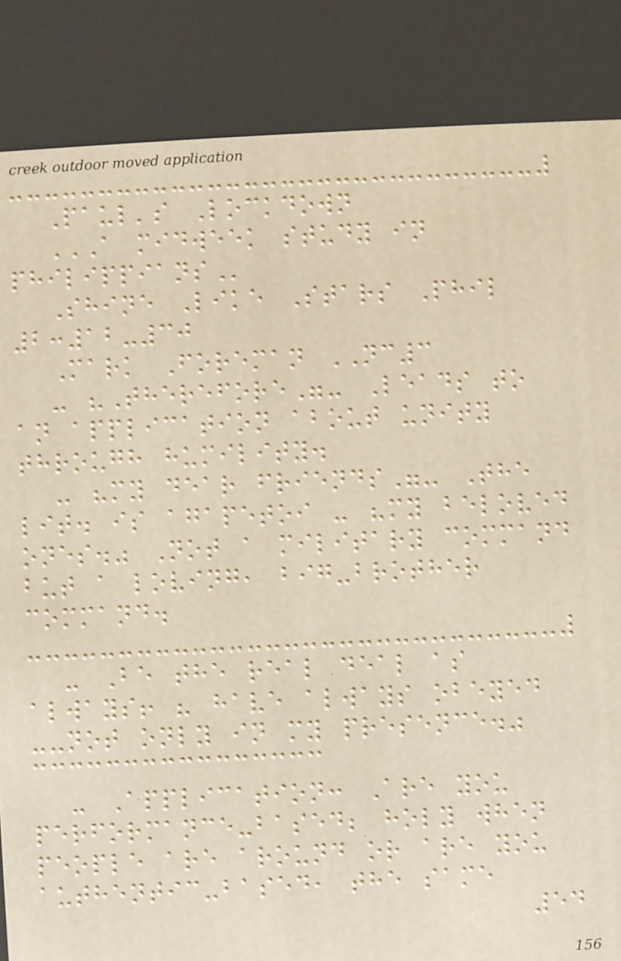Paul's Lockdown
A MIDWEEK STUDY IN
PHILIPPIANS
Shine Like Stars Phil
2:12-30
Mark Foreman NC3
- "Therefore"- Leads to
an application about unity
through humility.
- "my dear friends"- The
lit. is agapetoi - "my beloved
ones." Not a military command
but a loving, big-brother
command.
- Be the real deal as
always! " have always obeyed
--not only in my presence."
- Application: Are you
performance-based; holy when
people are around or are you
authentic-based, the same
54
